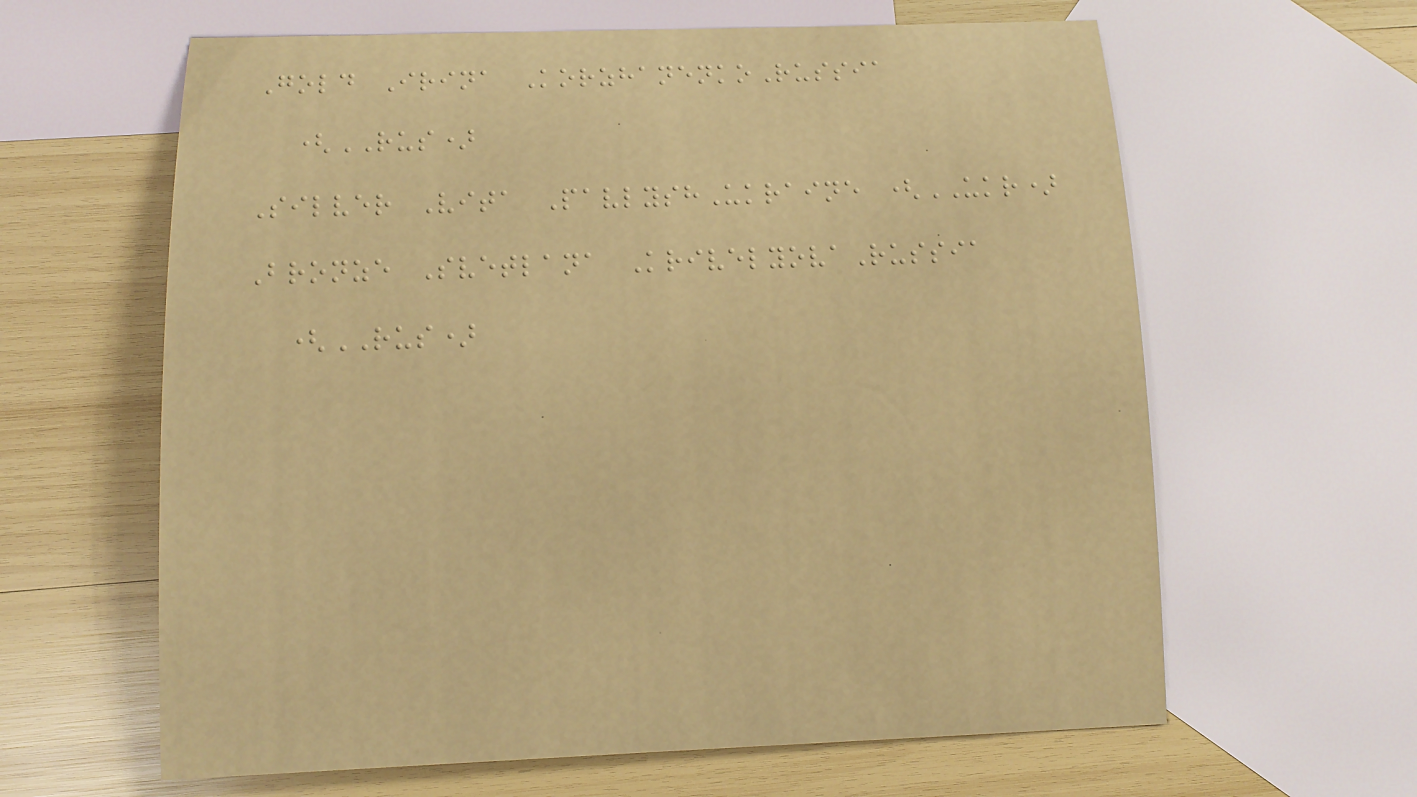Gold Irina KorzhanenkoRussia
(RUS)
Silver Vita PavlyshUkraine (UKR)
Bronze Svetlana KrivelyovaRussia
(RUS)
